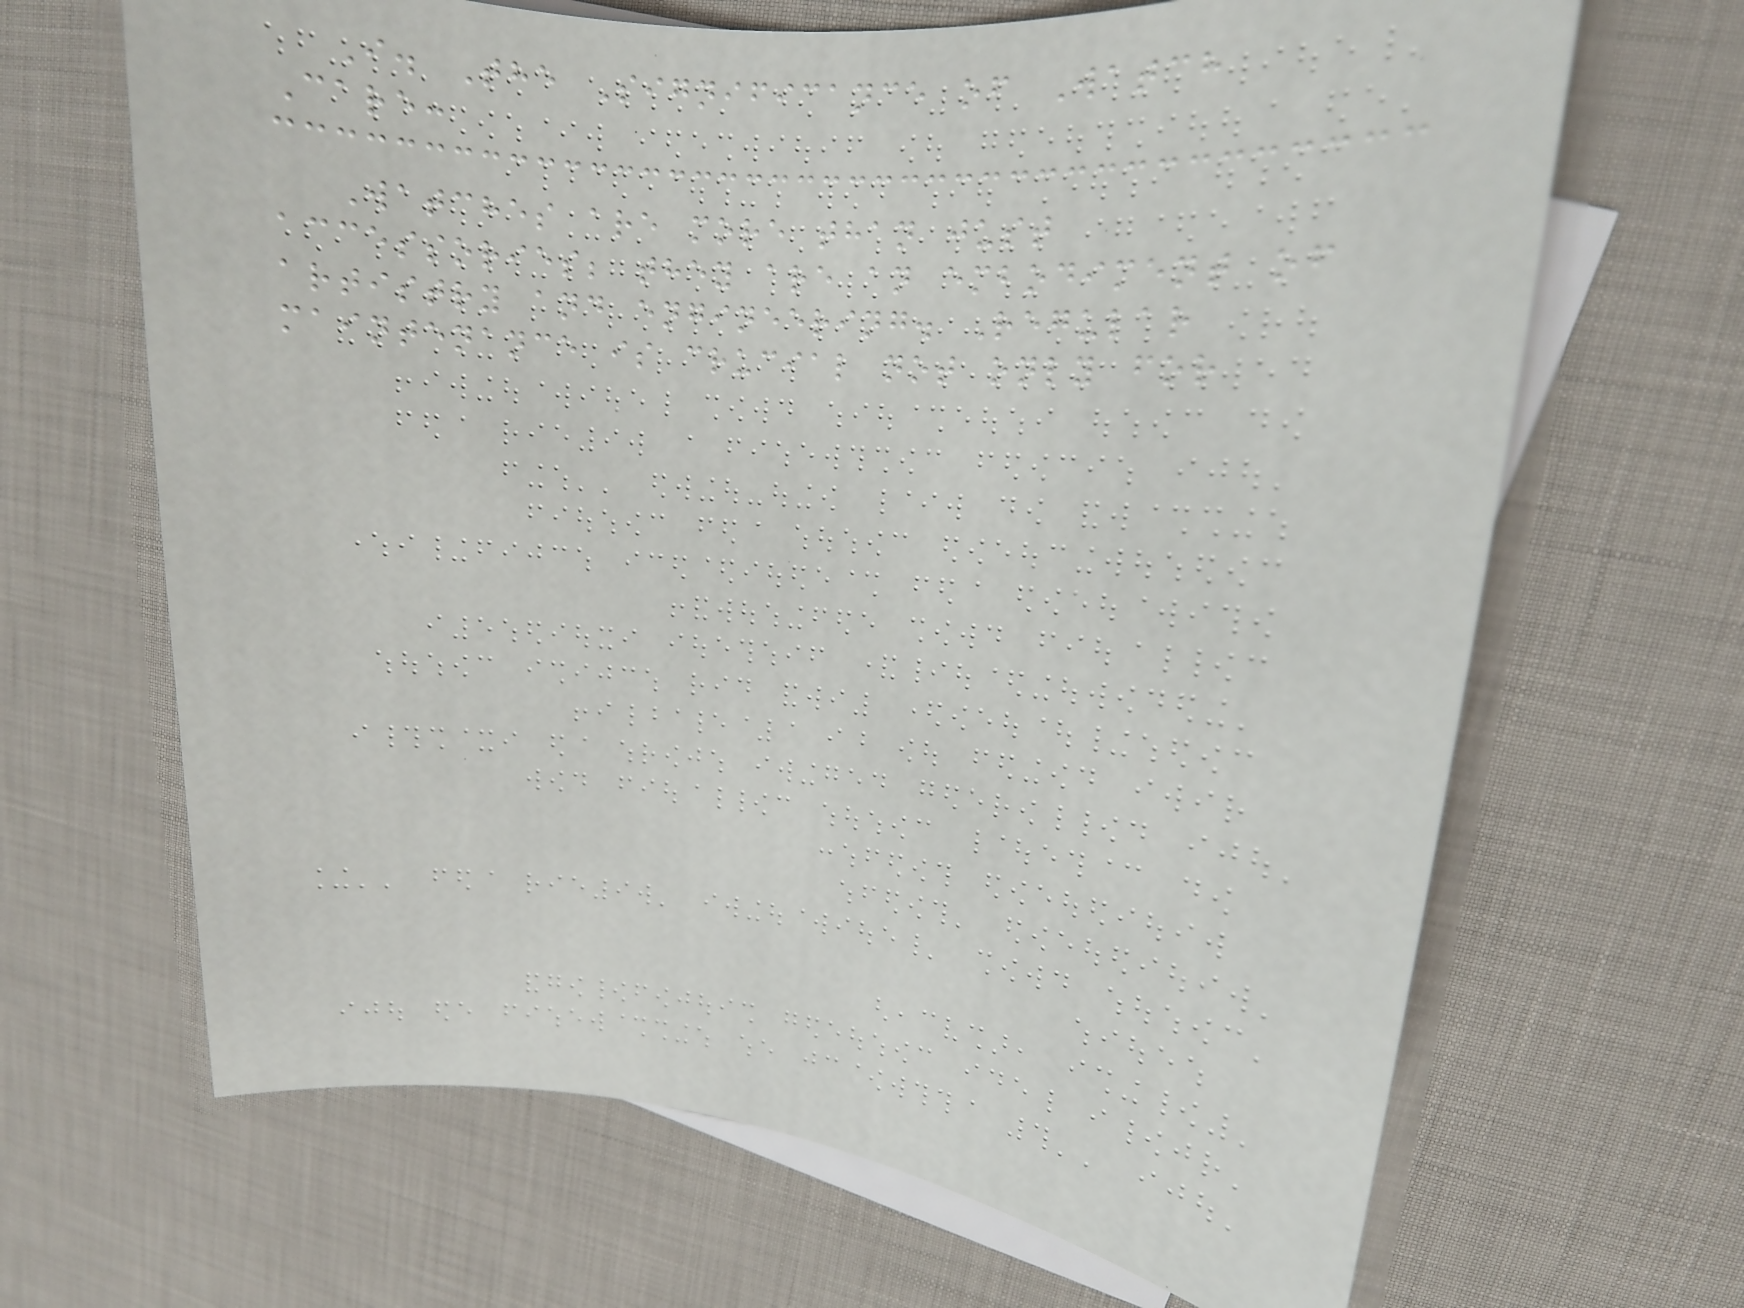I. The Significance of Watch
Care:
Watches are more than just
accessories; they are an embodiment of
artistry and engineering. Regular
maintenance is crucial not only for
